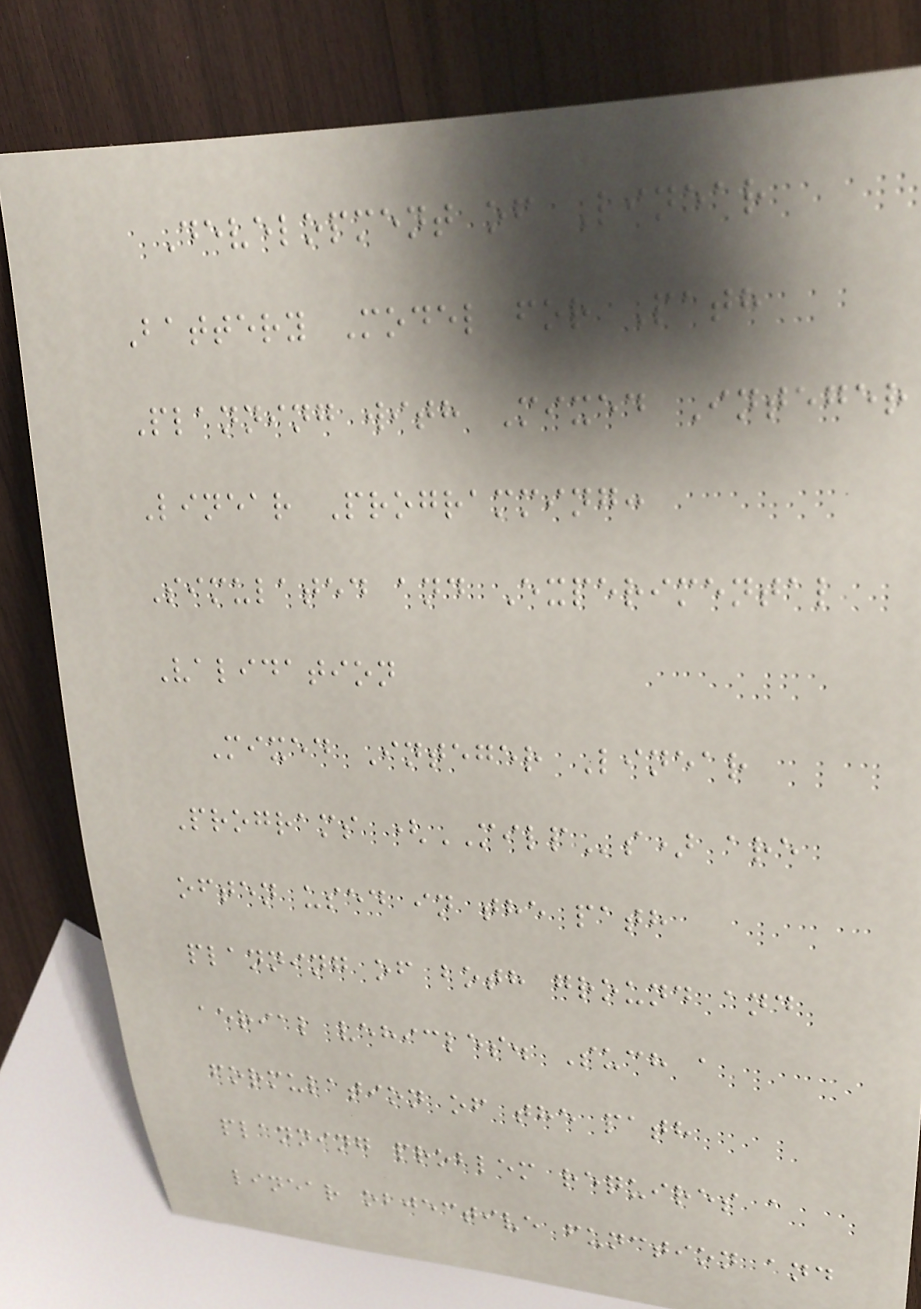Development of Linear
Battery Model for Path
Planning with Mixed Integer
Linear Programming:
Simulated and Experimental
Validation
Mixed Integer Linear
Programs (MILPs) are
often used in the path
planning of both ground and
aerial vehicles. Such a
formulation of the path
planning problem requires a
linear objective function and
